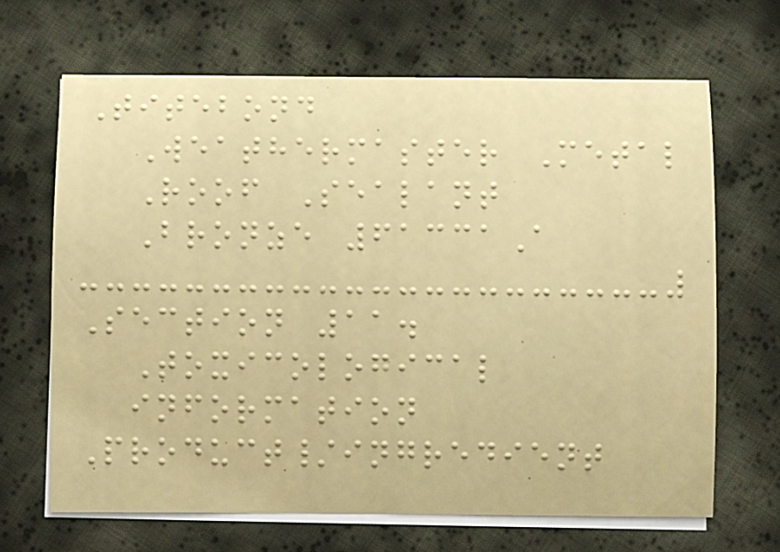Titebond
Weathermaster Metal
Roof Sealant
Bronze 61331A
Section 11.
Toxicological
information
Product/ingredient
